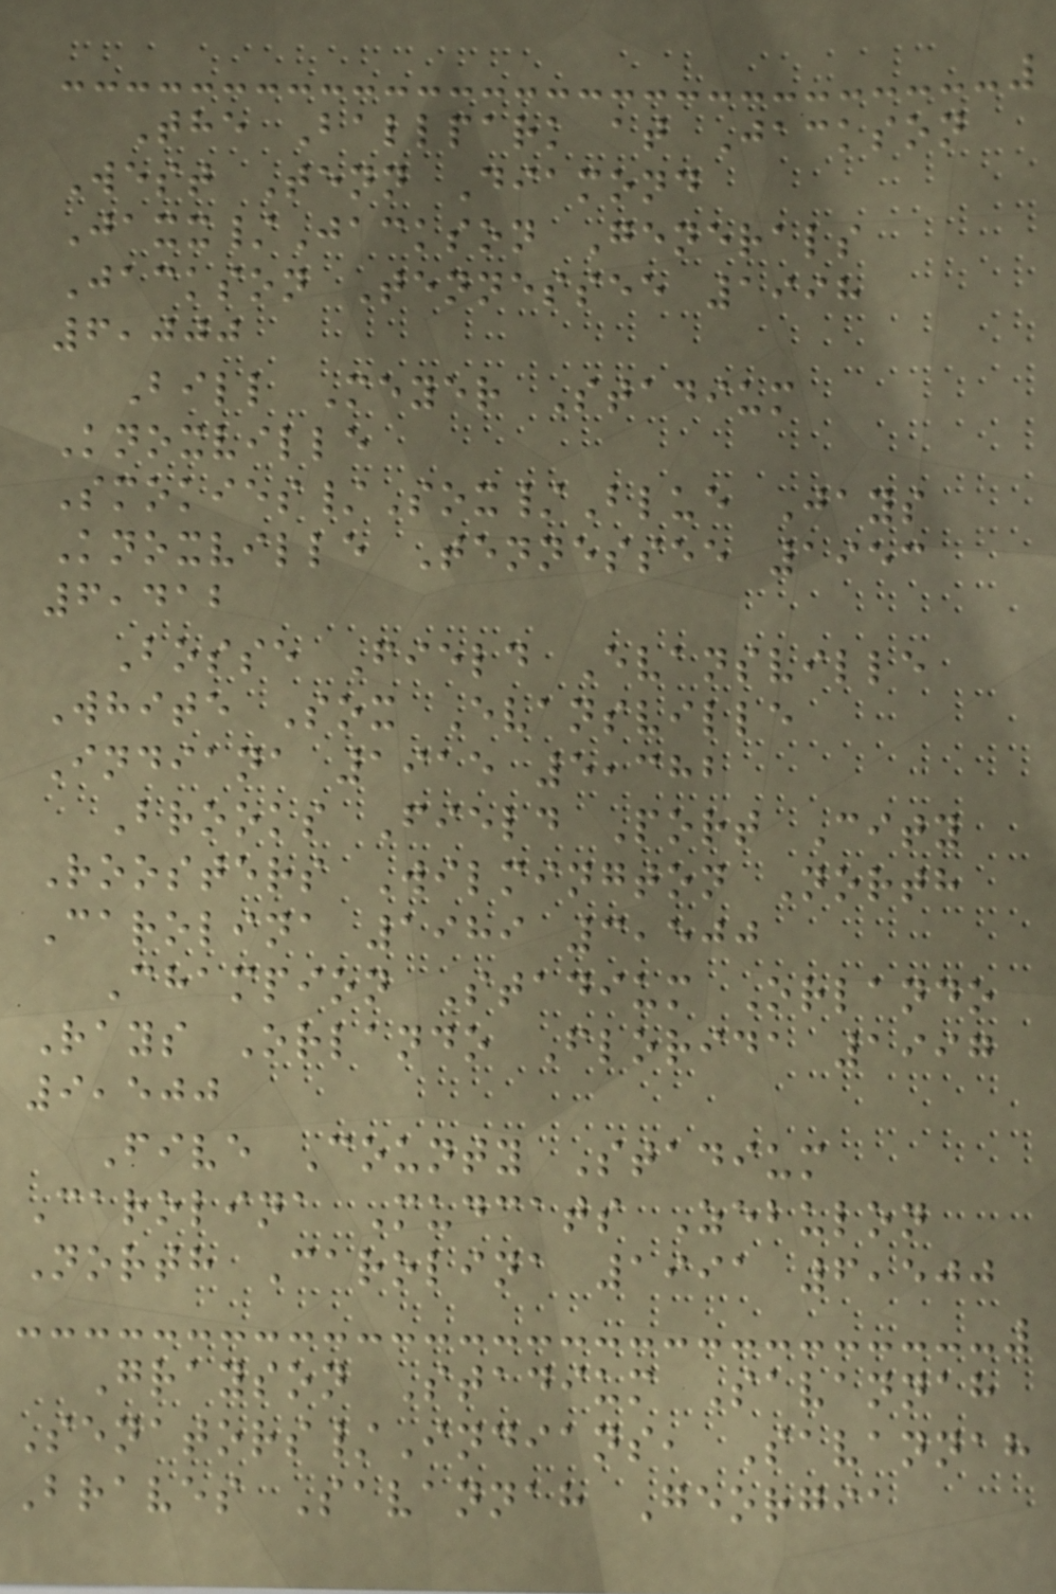The Ballpark at Jackson
West Tenn Diamond
Jaxx/Jackson Generals
Jackson Tennessee 1998
6,000
Bill Meyer Stadium
Knoxville
Smokies/Sox/Blue Jays
Knoxville Tennessee 1953
6,412
Bosse Field Evansville
White Sox Evansville
Indiana 1915 5,382
Brooks Field Port City
Roosters Wilmington North
Carolina 1989 3,500
Champion Stadium Orlando
Rays Orlando Florida 1997
9,500
Five County Stadium
Carolina Mudcats Zebulon
North Carolina 1991 6,500
Grayson Stadium Savannah
Senators/Indians, Savannah
Braves Savannah Georgia
